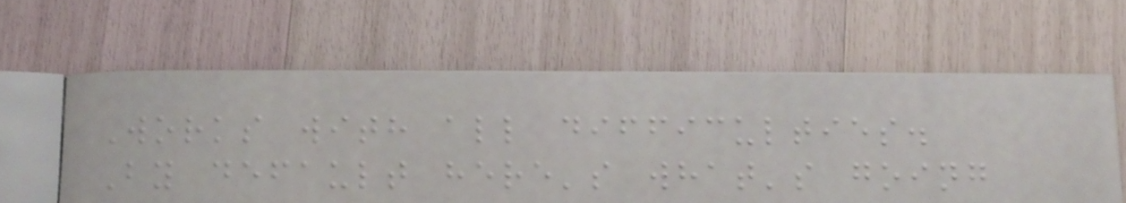Works with all difficulties.
By default here's what's going
